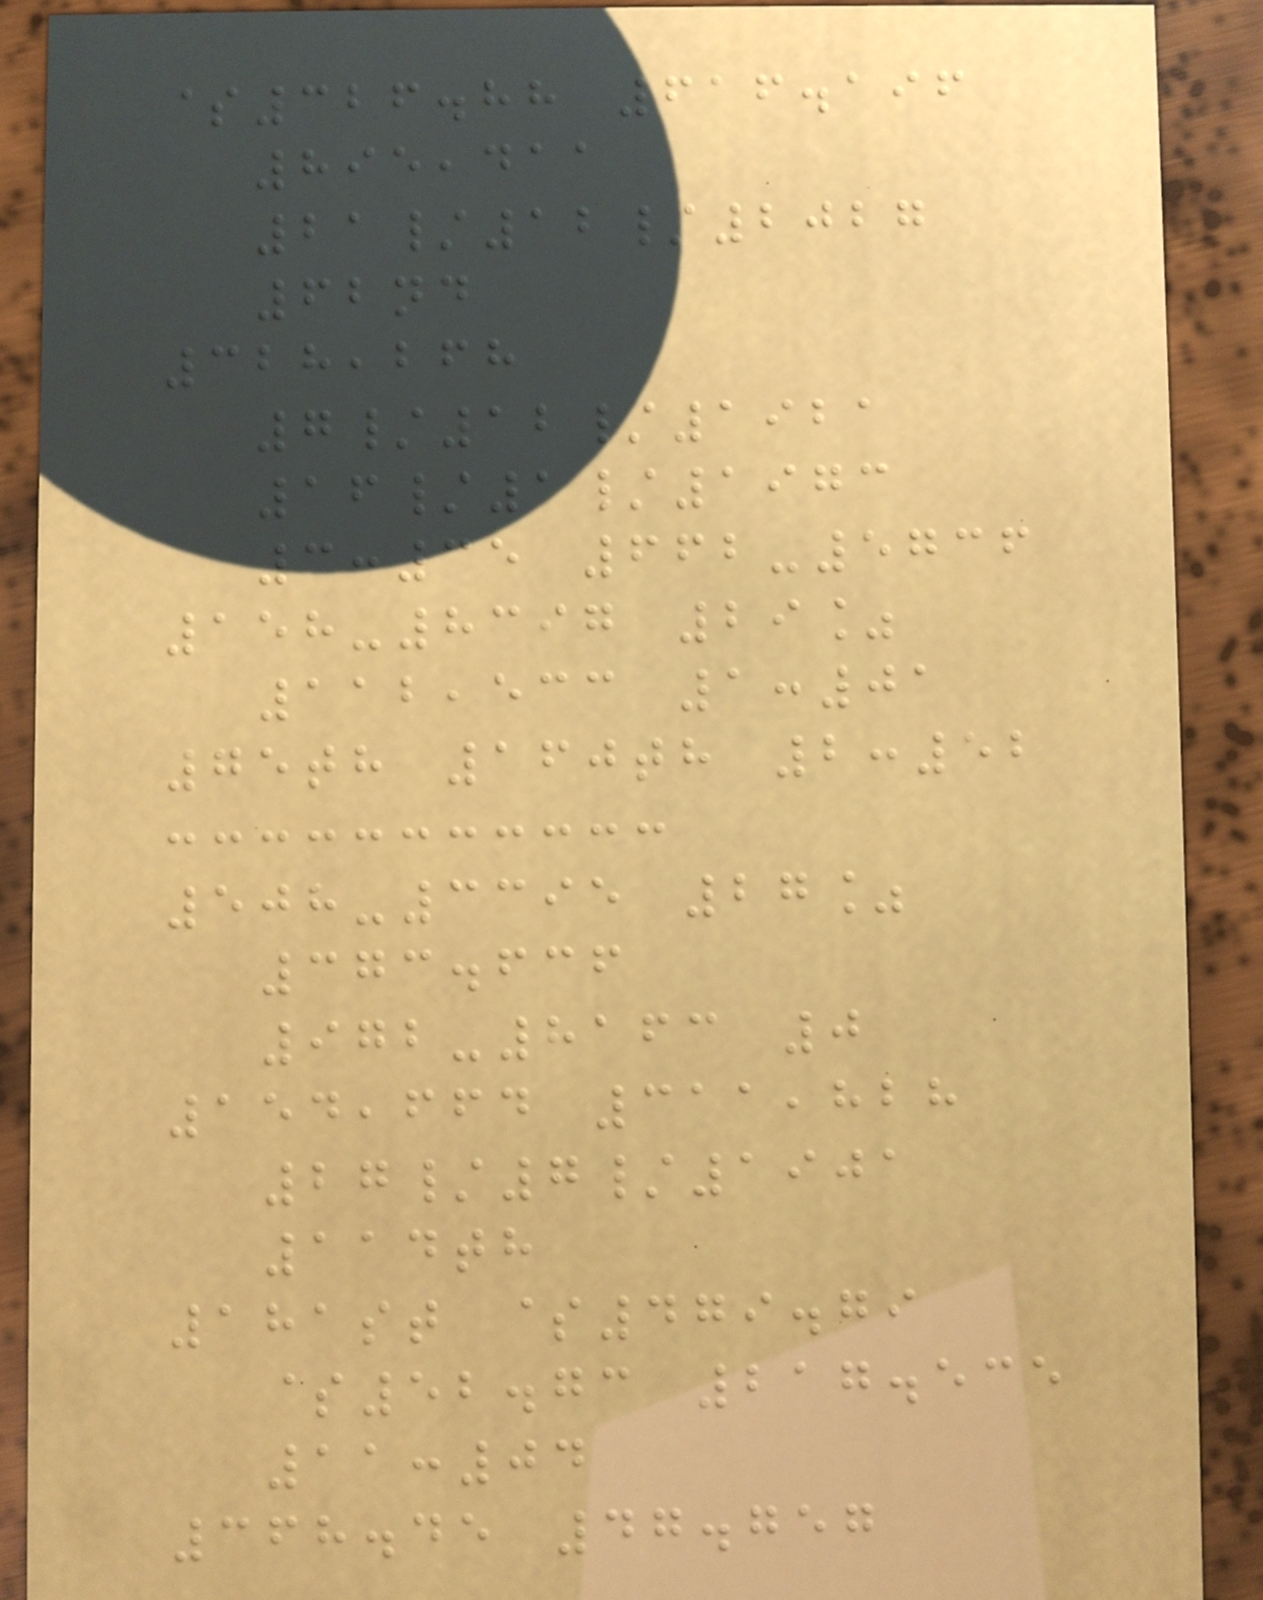$326.88 616.196
895,411
21/12/2027
62nd
328,268
7/12/1921
16/1/1973
3:35 662-5736
158-8397 29%
112,533 1:01
75th 160th 2:52
508-3395 27%
373.636
972-8163 0
154,664 311,828
27/7/1901
114th
181st $479.79
$52.73 217.535
11:04
368.45 47.757
